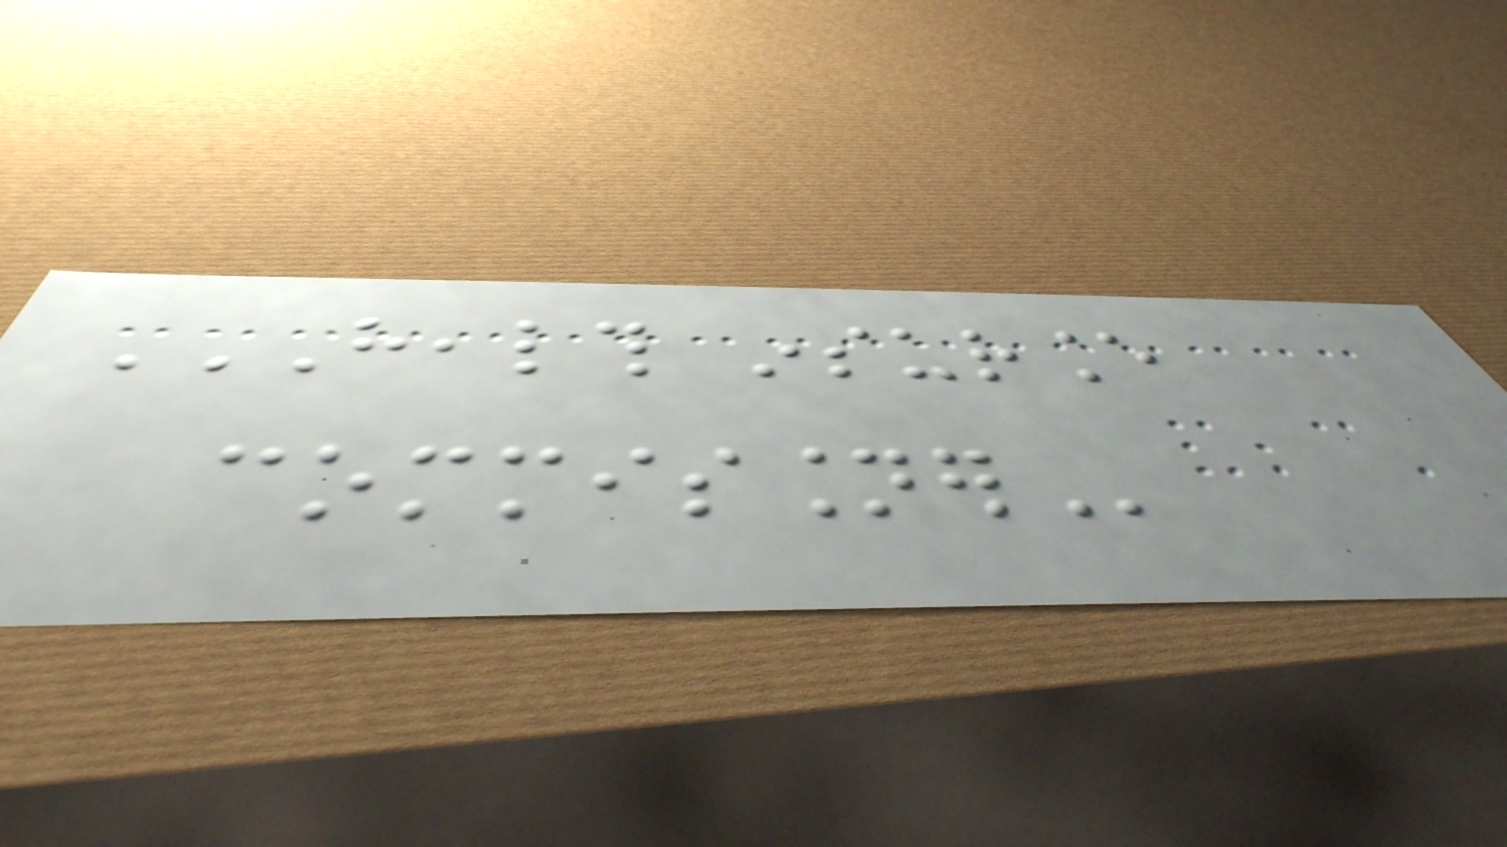HEALTH INSURANCE
COMMISSIONER
